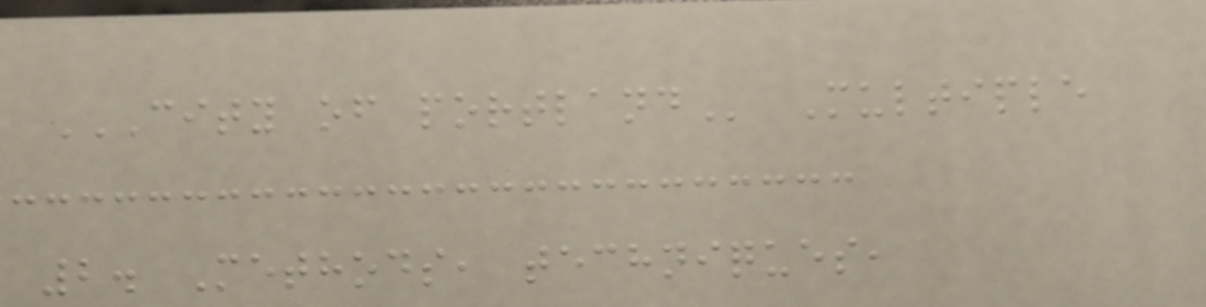CITY OF PORTLAND Multiple
2. Methods, techniques,
